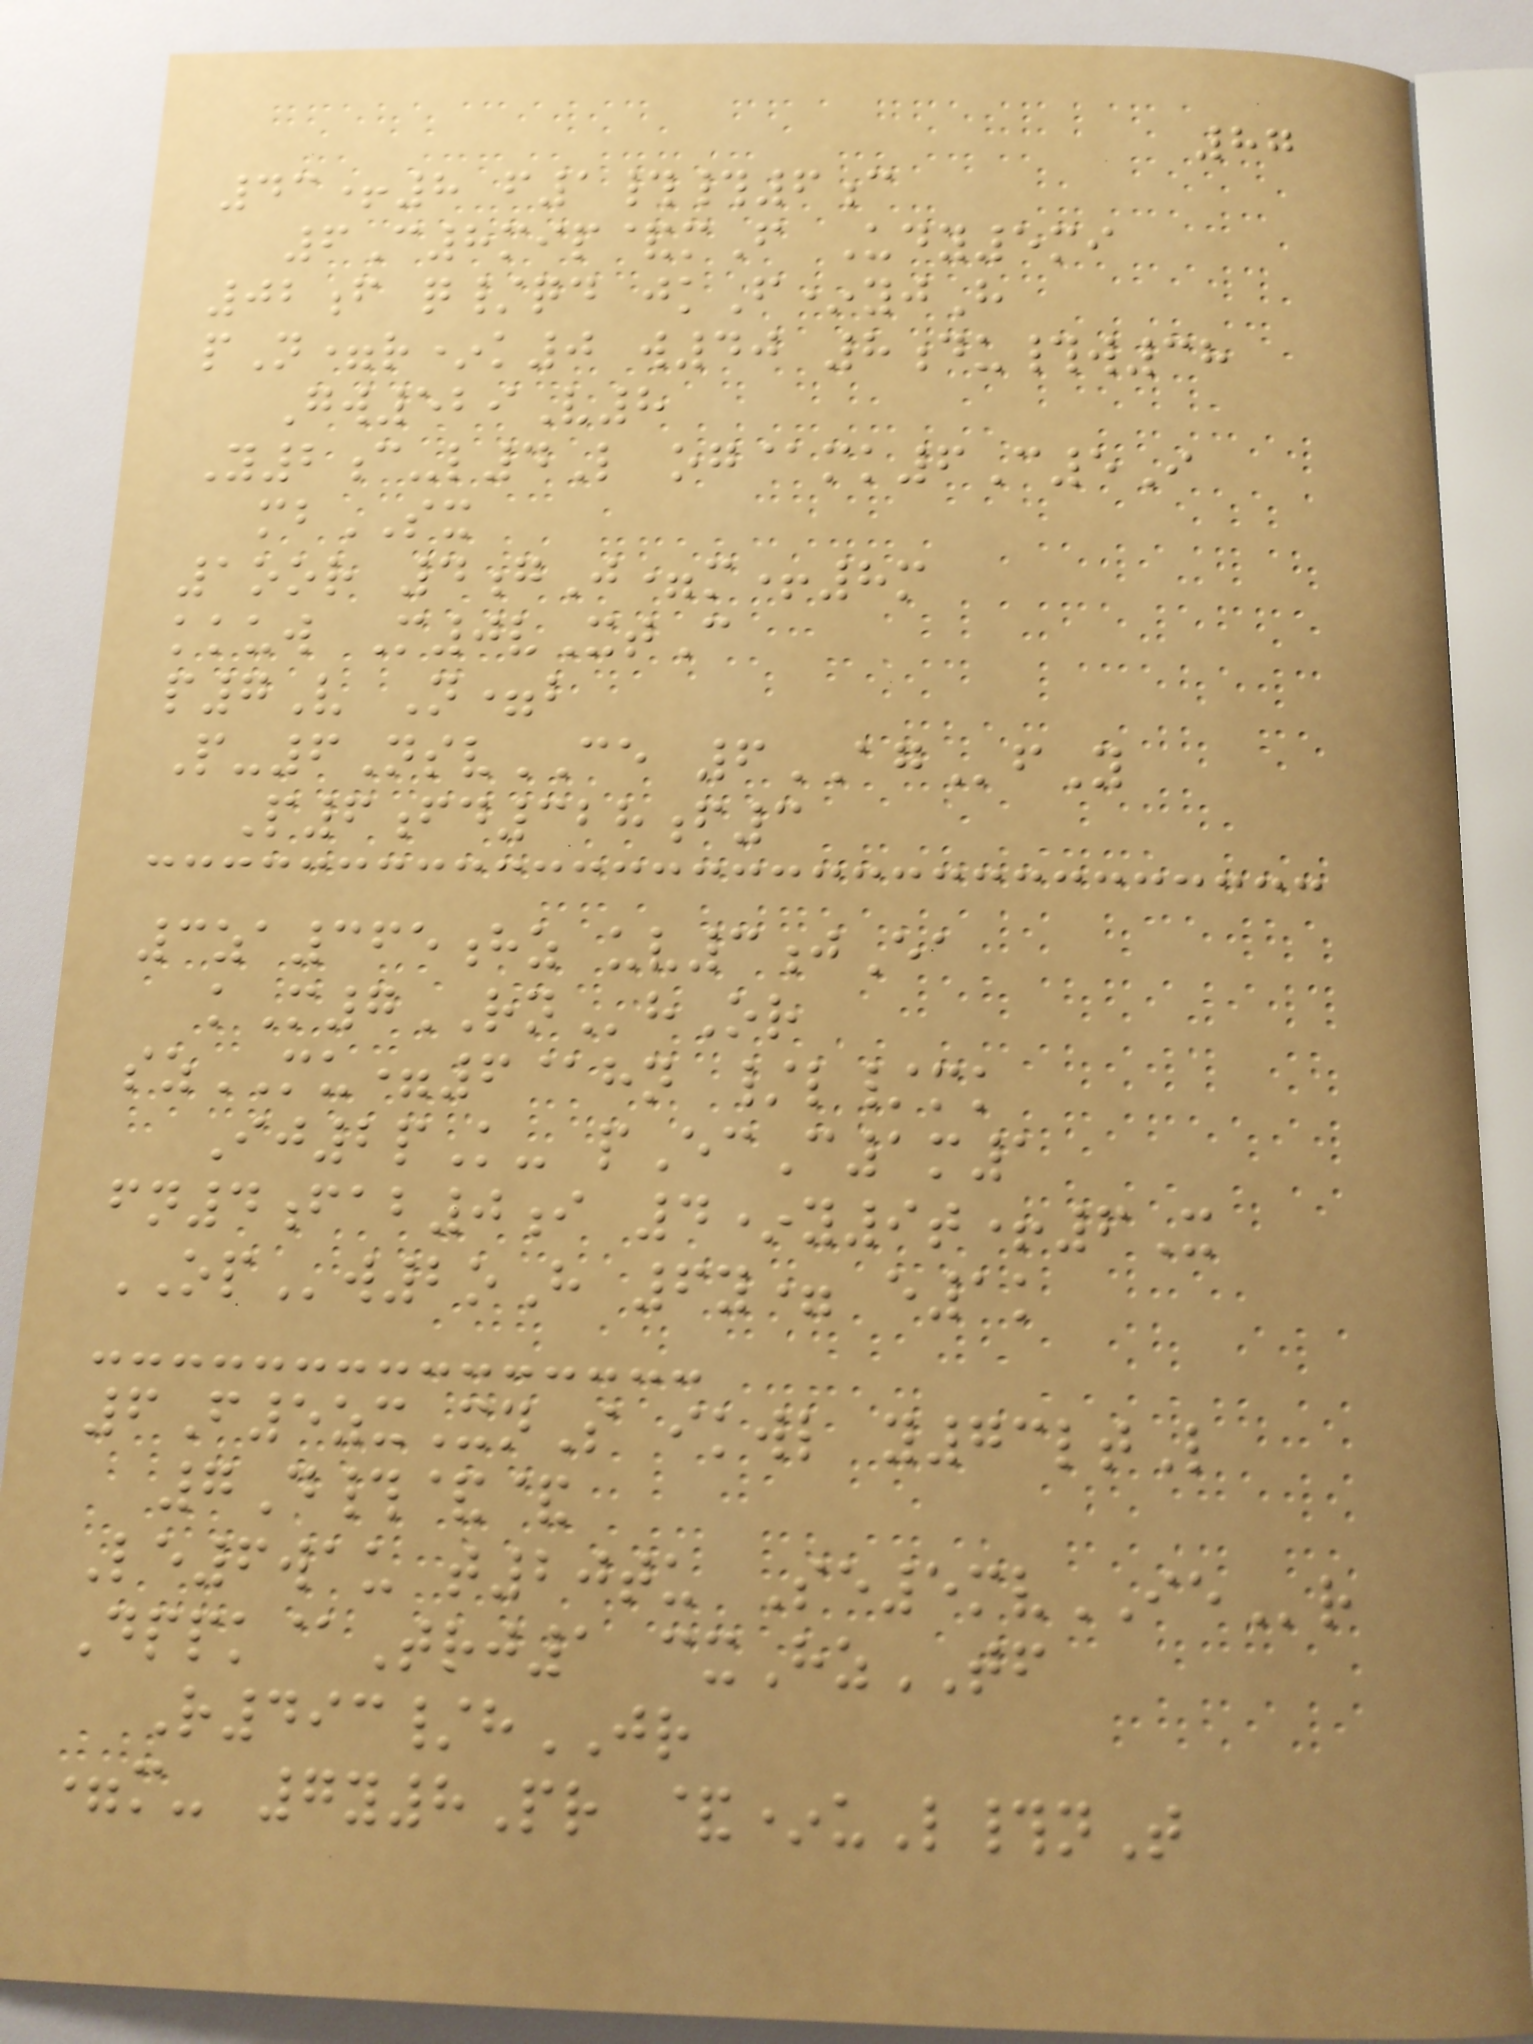87
43+8 f1##6c
6C8mip&mF Udy5mi
02f q/qd jkF*yjH
pN=r*k0 w40 8du#w38
Gw529V8
Y2c-l4L og@mk6C5I
mbSX
1oor 4gJ=m+8m
kkuw M0vXtC
p7V N=b
P-6NsvCE 6AGfY
P6fd328f3
3za365hz uv3jEa
kM7RNhOr
szMU=6@hn /l/mk
Ij2pK- pEcC1m1
fn4fab0i 4*y9t+6X
OPw2oH 6y= e1k
6F5zxXnS ikwl y73ltL
7D#&&
Le6wau t20tu Se5mvIEr
Dppk@Trj1 cxHzTF
R493/hJR
=m- 7y8Pr &*uL#nT
